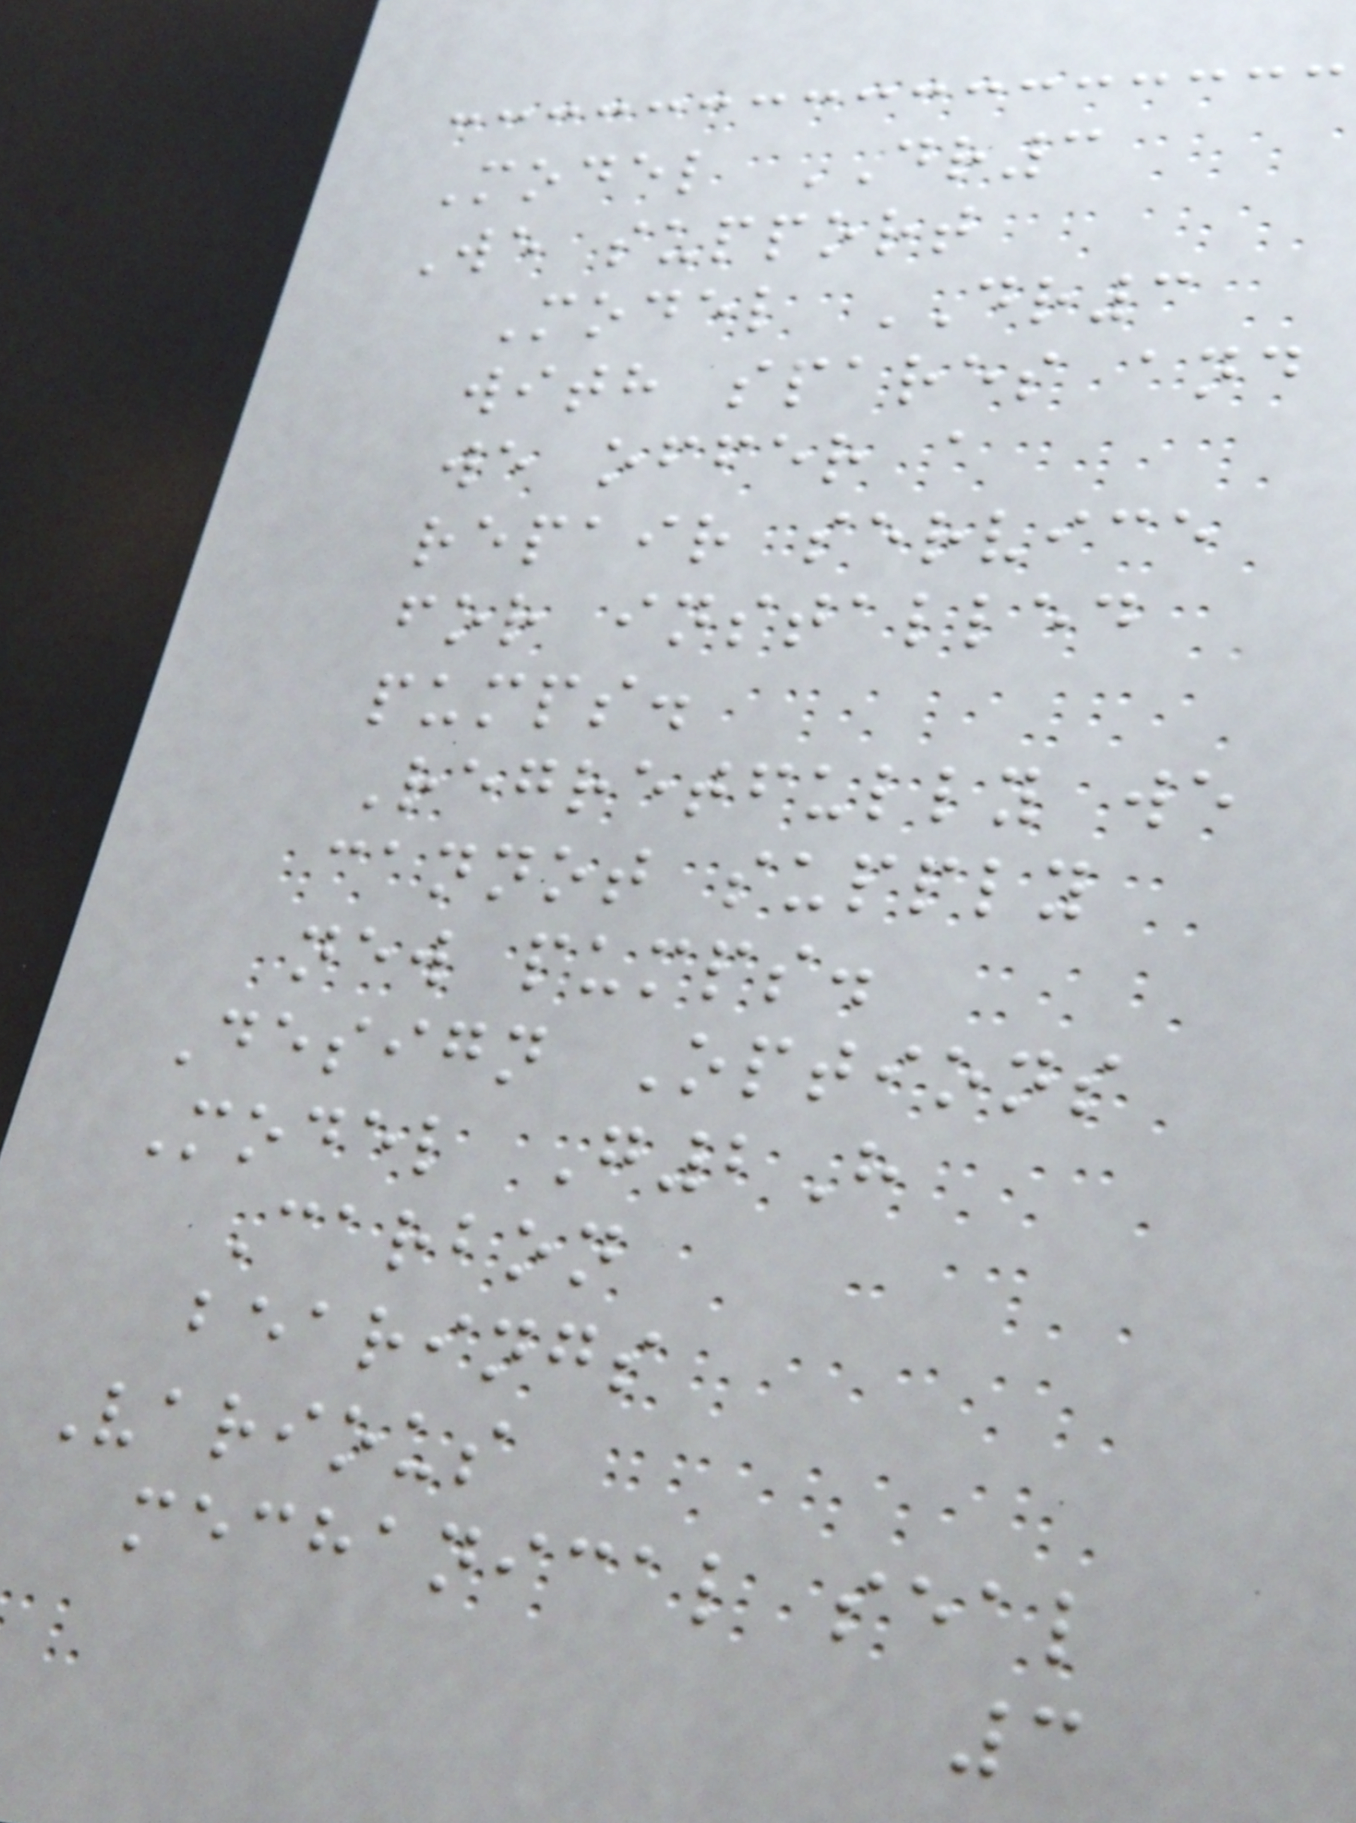Model DR3
We support
Model DR3
with spares and
we offer a
repair service
for installed
pumps.
Regretfully we
cannot supply
new pumps.
Design Options
Model G2H
Carbon
bearings
Various
mechanical seal
3
